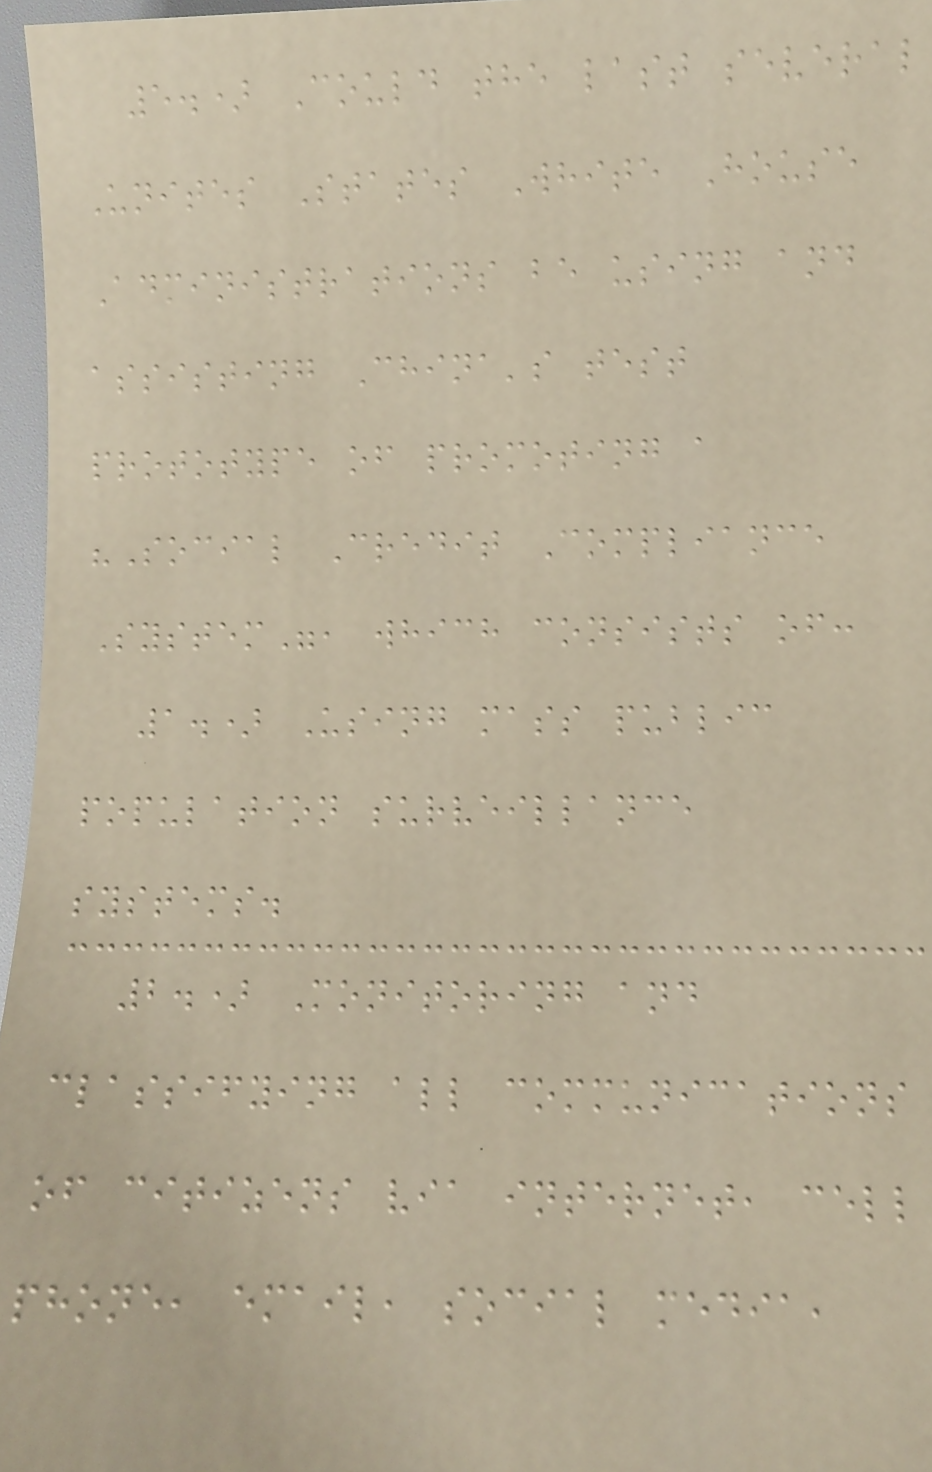5.) Could the last several
Unites States White House
Administrations be using and
assisting China's test
prototype of promoting a
"Social Credit Compliance
System", which consists of:
1.) Using mass public
population surveillance
systems.
2.) Monitoring and
classifying all communications
of citizens via internet, cell
phone, email, social media,
